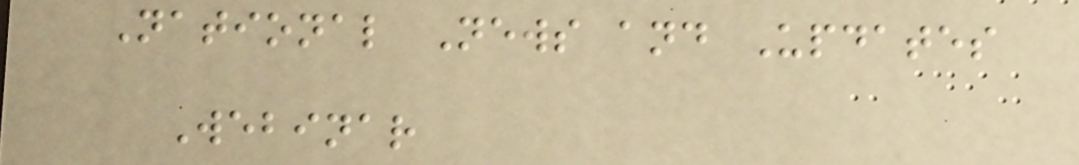National News and Updates
Webinar
